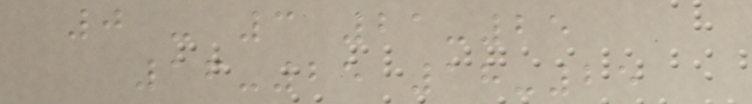0 - 3 21-25
16-25 18-25
